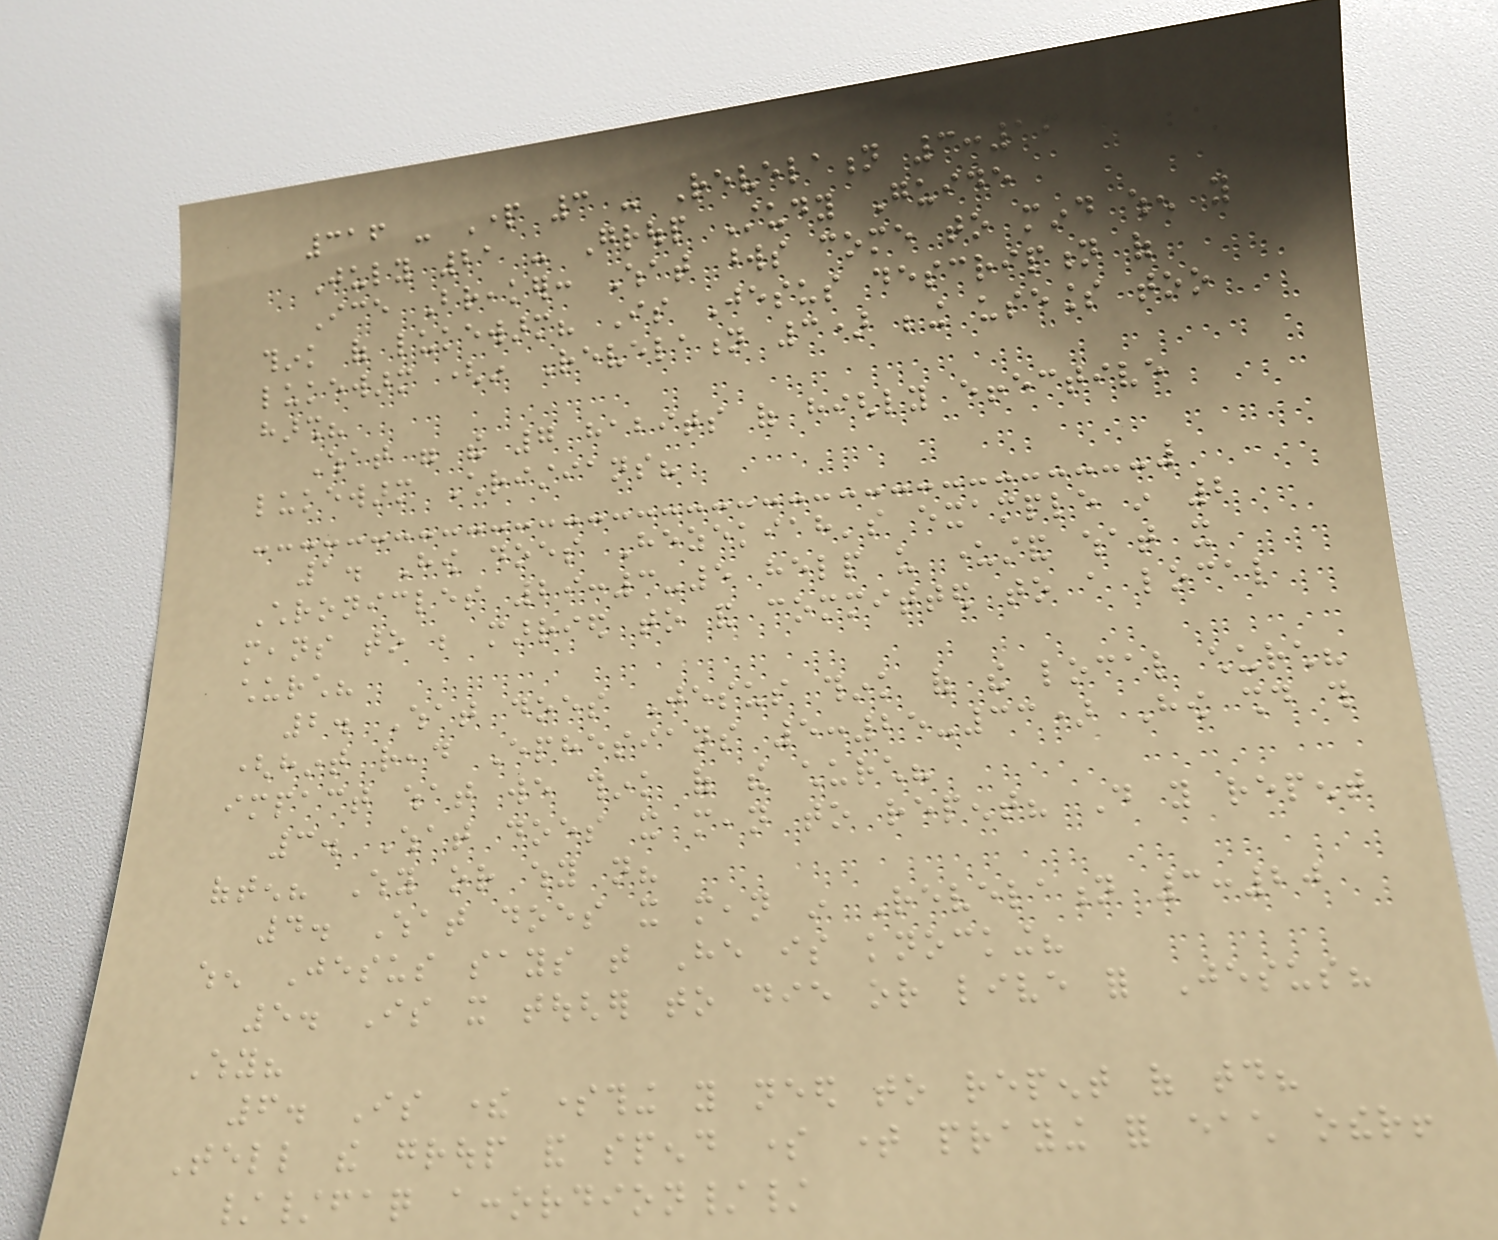316 - Part 3 - Revelation 3:16
July 21 - Group Study Guide
Ice Breaker: What words come to mind when you
think of lukewarm? Is Jesus description of
lukewarm (in Revelation 3) being useless too
harsh?
What were the 7 habits of highly effective
lukewarm Christians?
1. How does Hezekiah's example in 2
Chronicles 29:3-5 help us understand what it
means to be married to and committed to a local
church?
2. What does Jesus think of the local church?
(hint read Ephesians 5:25-33) How should this
impact what we think of the church?
3. What does it mean to repent? Do you repent
often? Why or why not?
4. What does it mean in Revelation 3:20
when Jesus says that He is knocking?
5. Is it tougher to die or live for Jesus?
Why?
6. Is there something you need to repent of today?
Tell the group and spend some time praying for each other!
//faq accordion//
